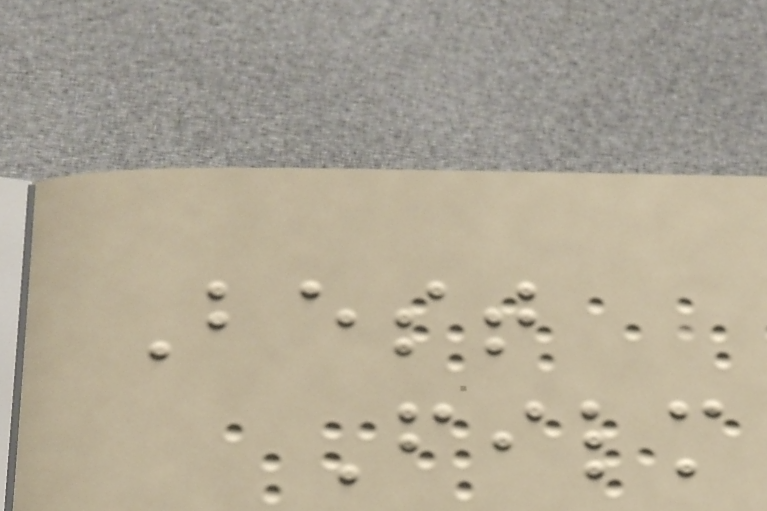Best
Film
